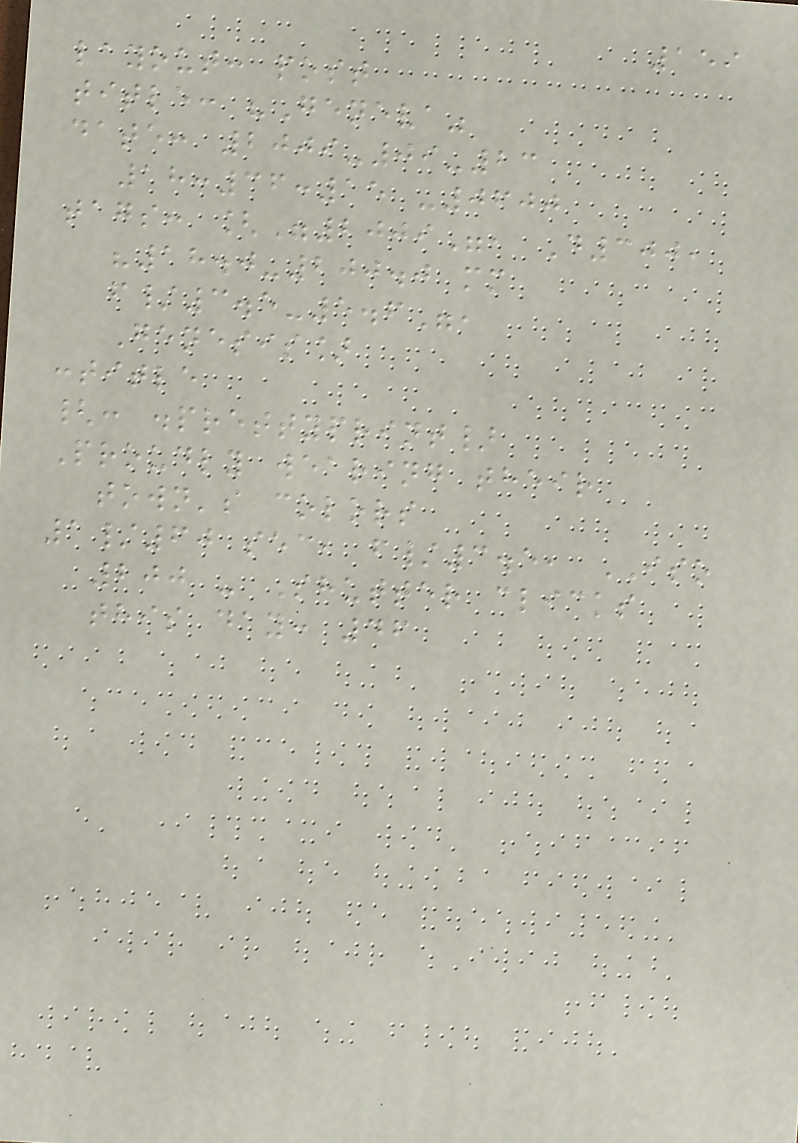159
layout: post
title: "Geneva"
date: 2009-09-23
18:36:15 -0600
tags: ["2009", D300,
"18.0-200.0 mm
f/3.5-5.6",
Genesis]
:title
{: .prettyprint}
Proudly wearing their
town's colors
1/60 sec, f/3.5, ISO
200 - Shutter clicks
this day: 46
